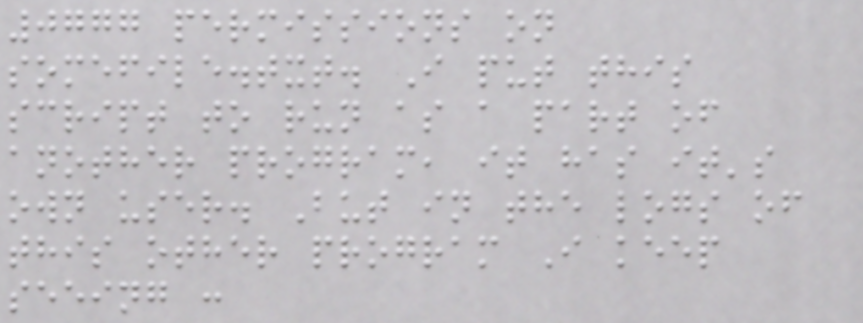0777 permissions on
somefile.txt. I put this
script to run as a part of
another program, it has it's
own user. But in the logs of
this other program I keep
seeing :
